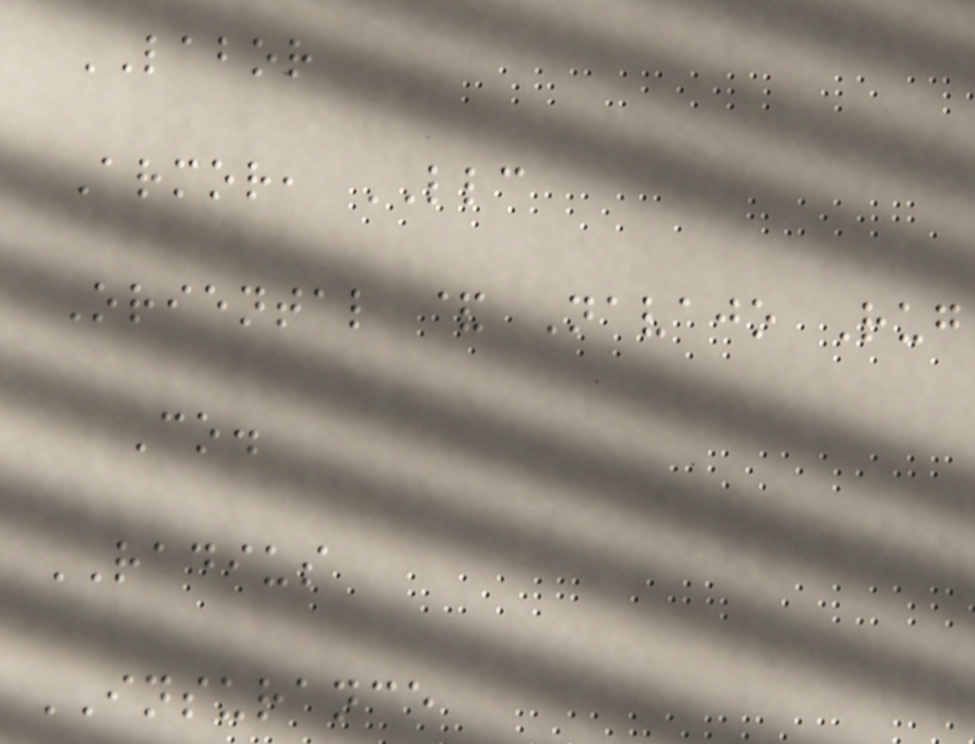LABOR
Armor, LLC
Oriental & Navajo Rug
Co.
RADIUS
INSURANCE
